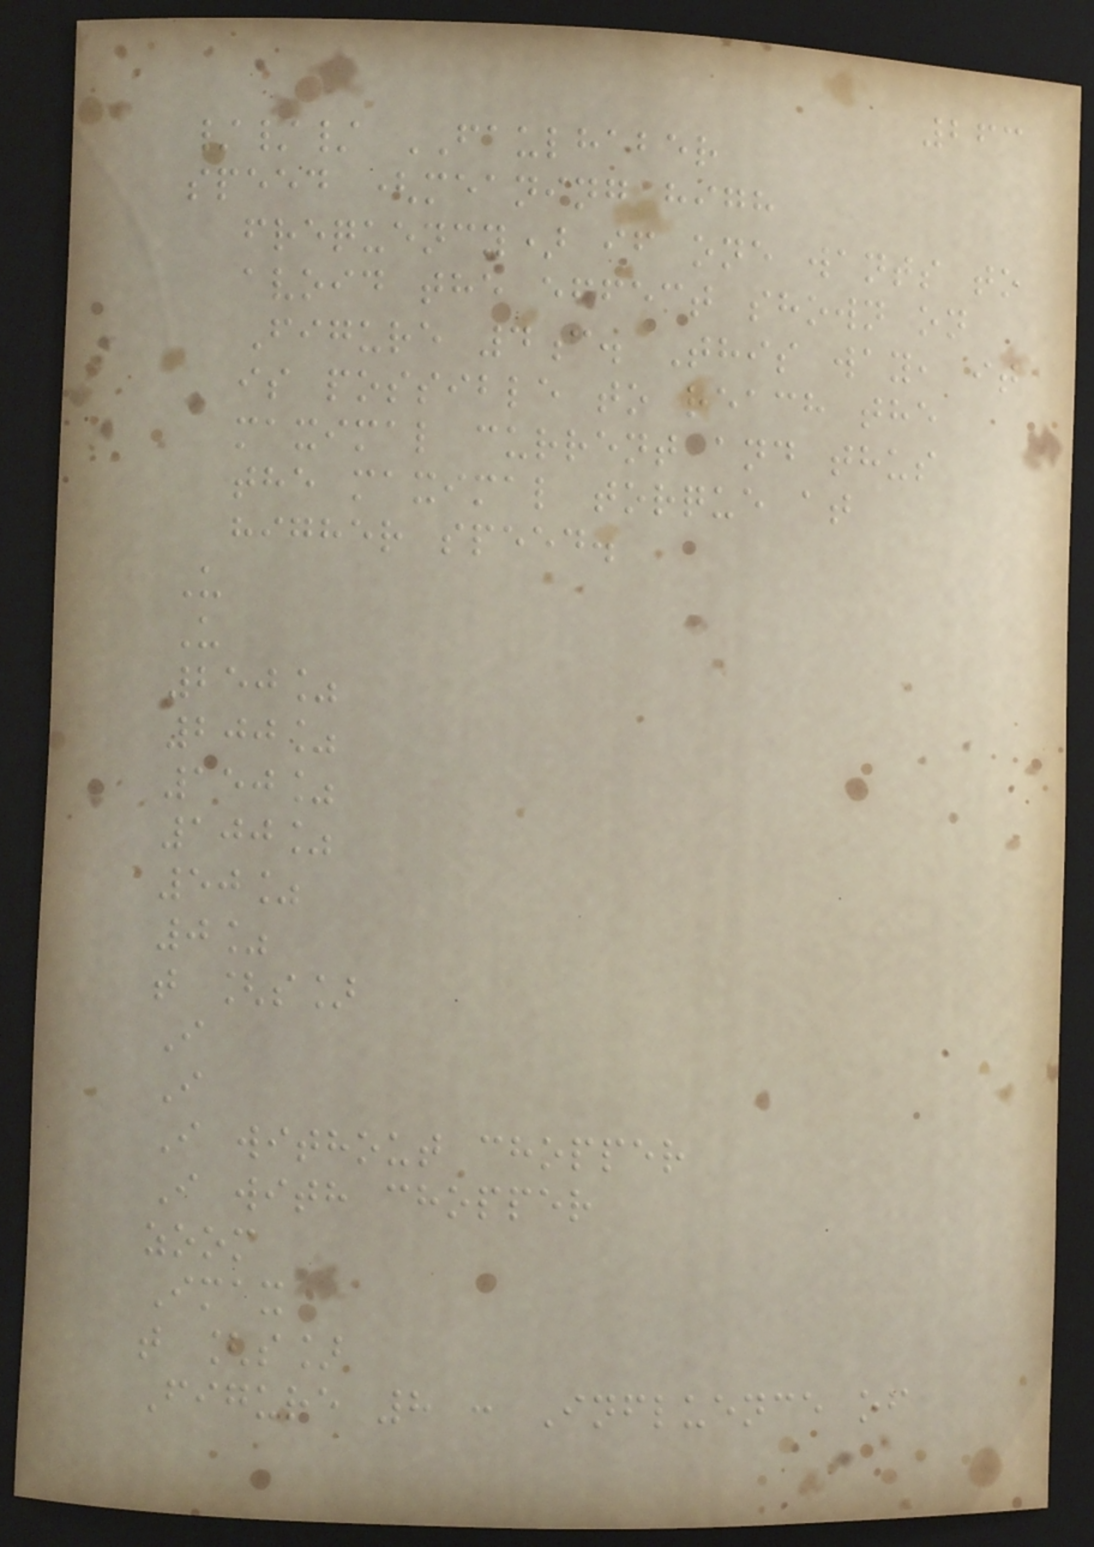263
/// FAULHABER
speed (meaning high
frequency) if one wants to
avoid the effect shown on
Figure 4c. This way, it
is possible to reach the
maximal current and thus
the maximal torque at
higher speed.
U
U
250%
200%
150%
100%
50%
0%
t [s]
I
I
I without chopper
I with chopper
zoom
Imax
t [s]
Figure 8 : Influence of
